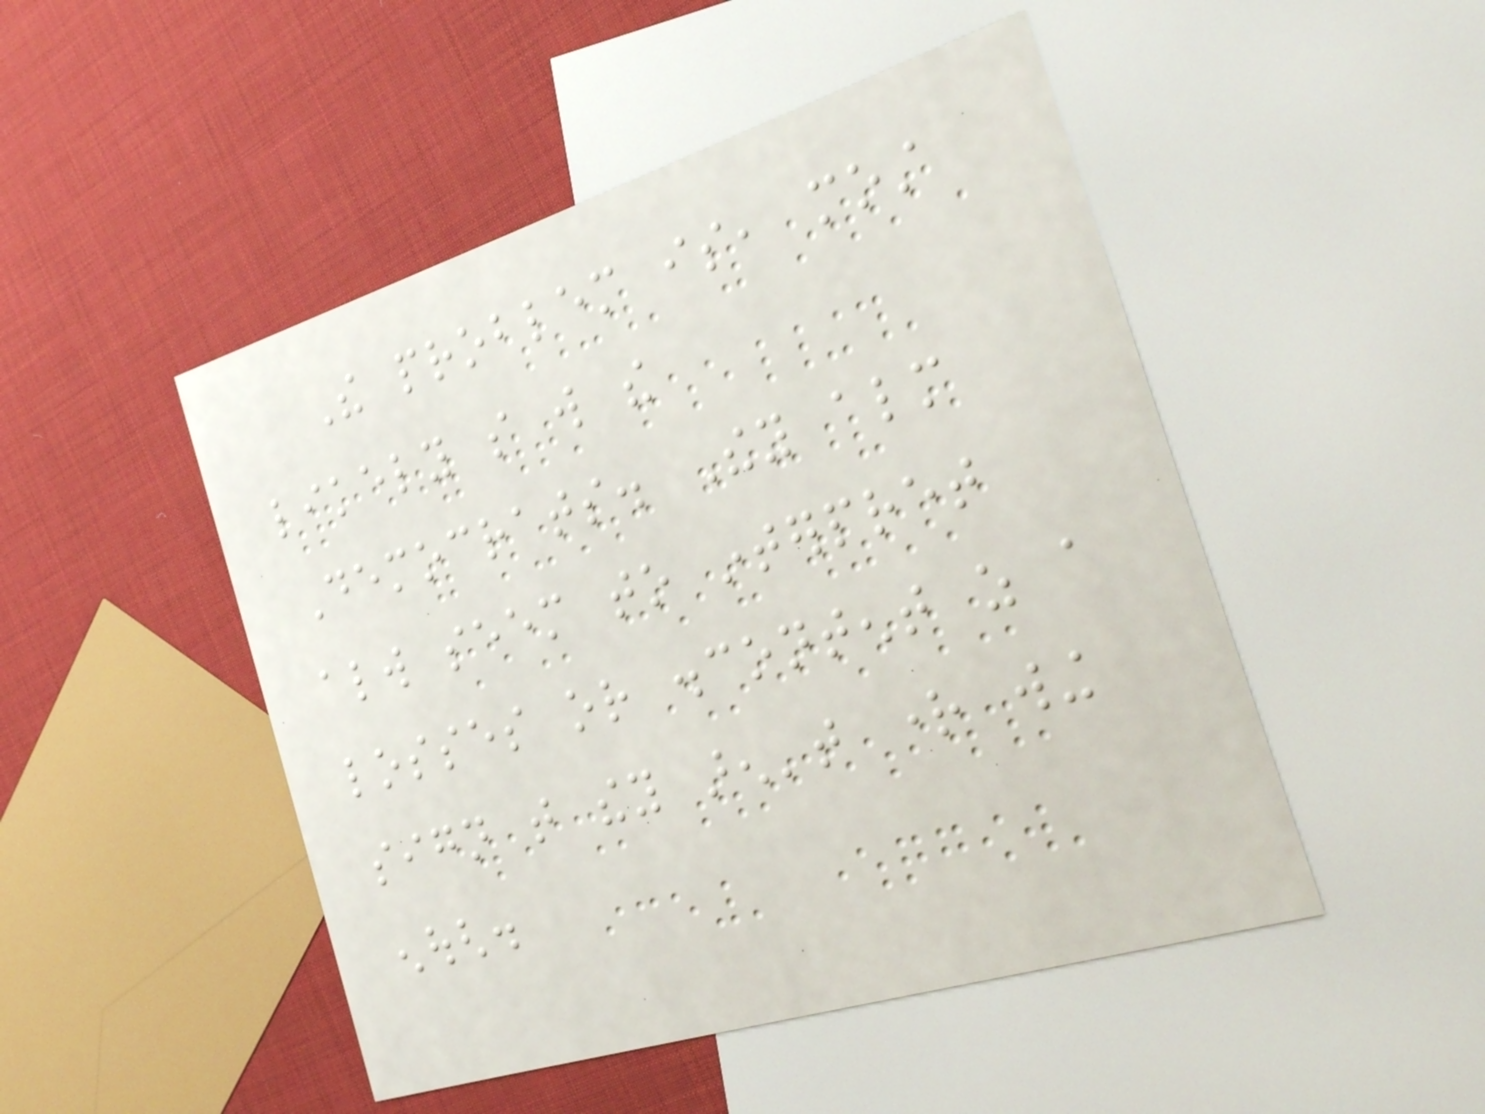The problem is, most
likely so will the
Democrats. They almost
always seem to interpret
losses or discontent as a
sign that they aren't right wing
enough.
